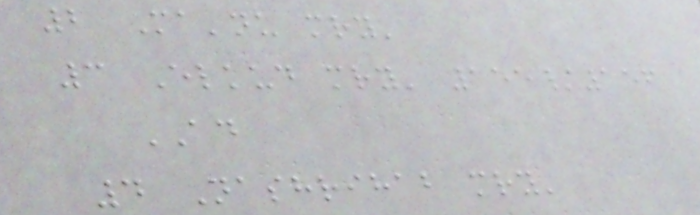2 Ma'nu mry'
3 Elkud mry' 155/156
AD
4 Nashrihab mry'
